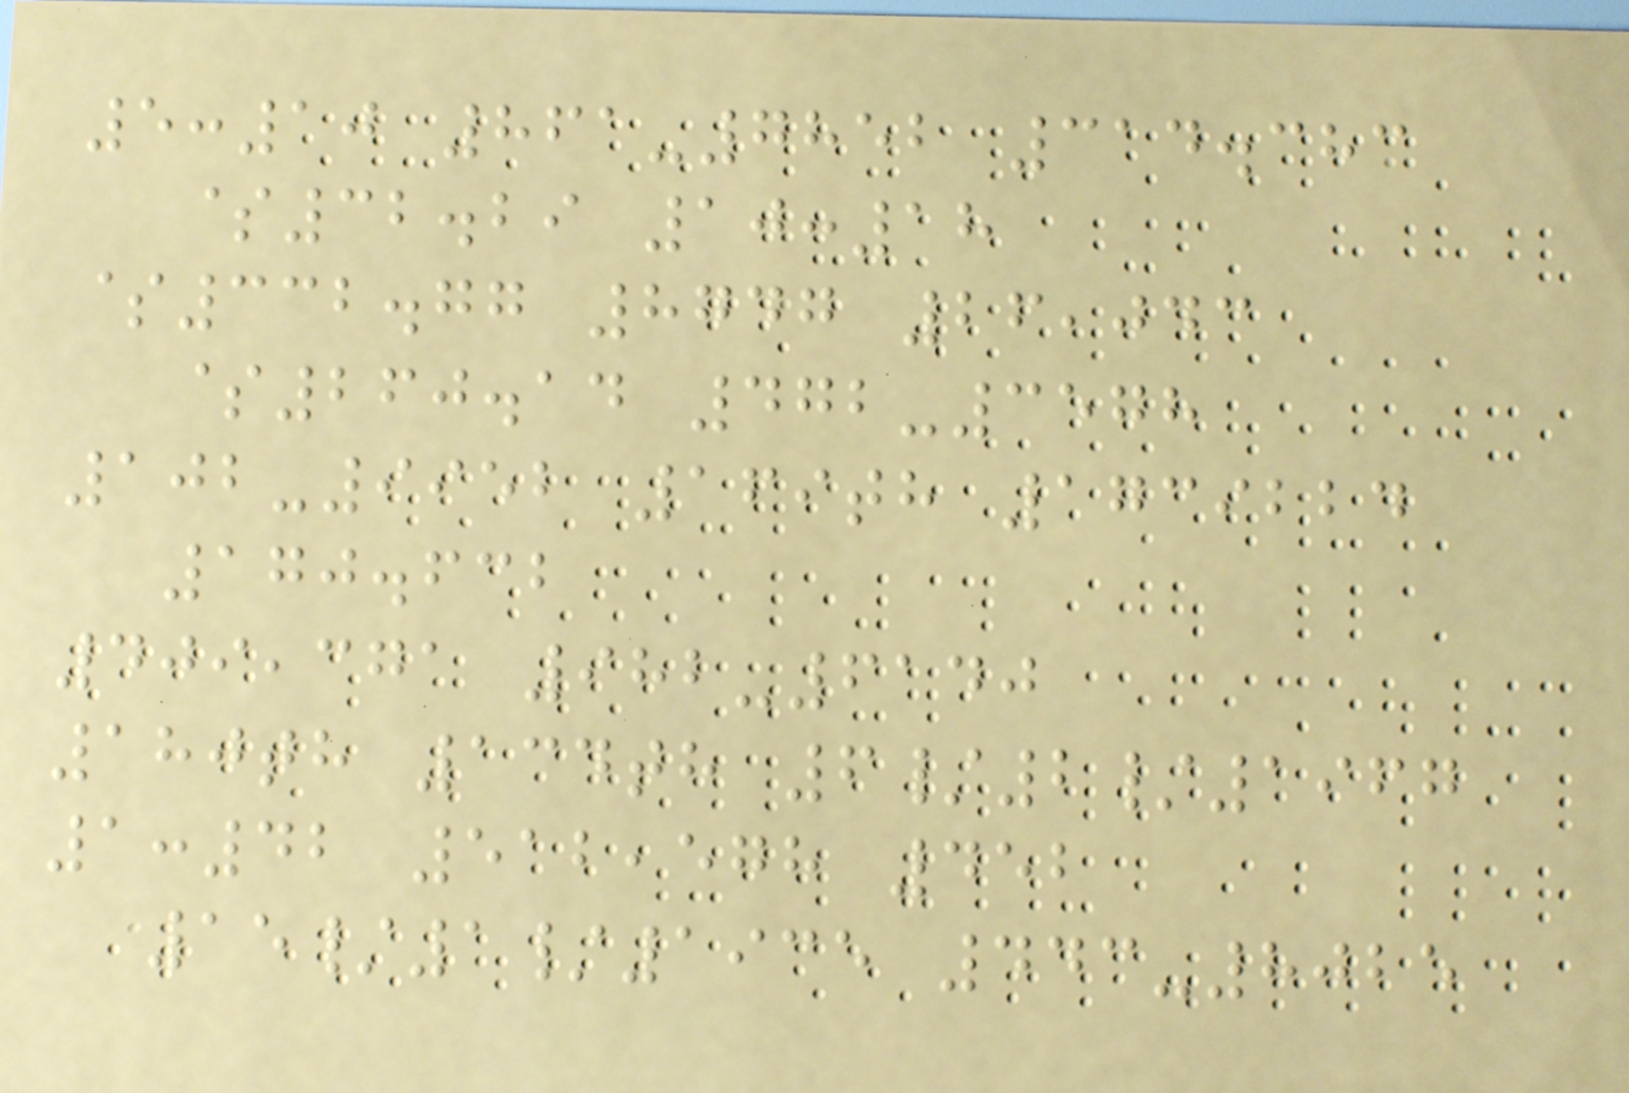5:10 861-7852 314.383
$32.29 10:18
$332.77 8747 26,043
$260.14 472-3578
102-9952 169th 1739224
170.632
409,371 982-6140
180th 134th 6/2/1967
1:42 512,578 452
15/1/1935 443-8025
